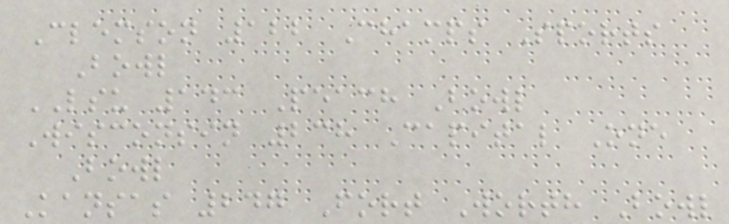Clemson 122 Champs Sports
Bowl
LSU 143 Peach Bowl
Wisconsin 238 Capital One
Bowl
Kansas 247 Fort Worth Bowl
